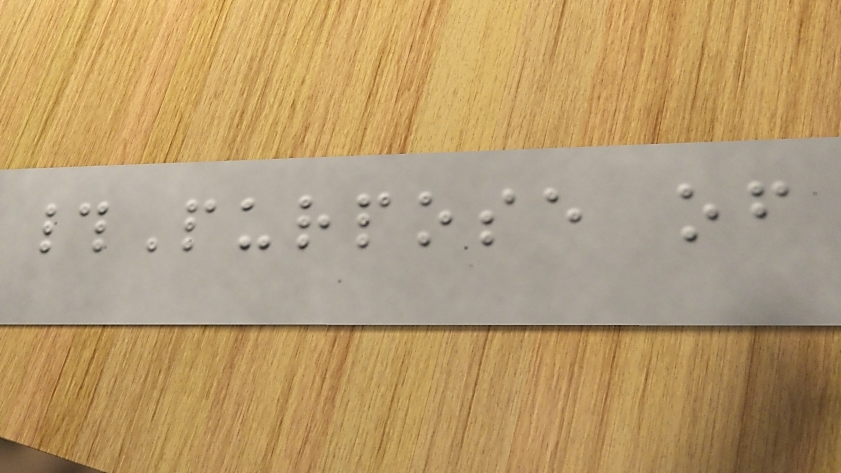#Purpose of
